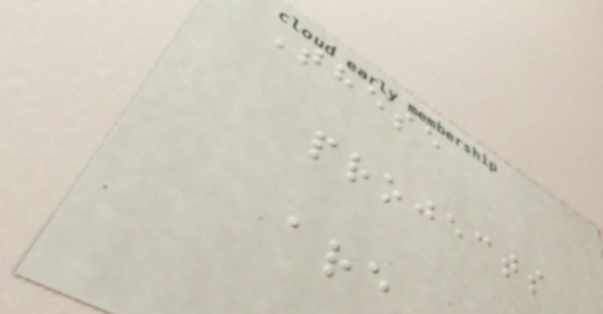These
projects
are
